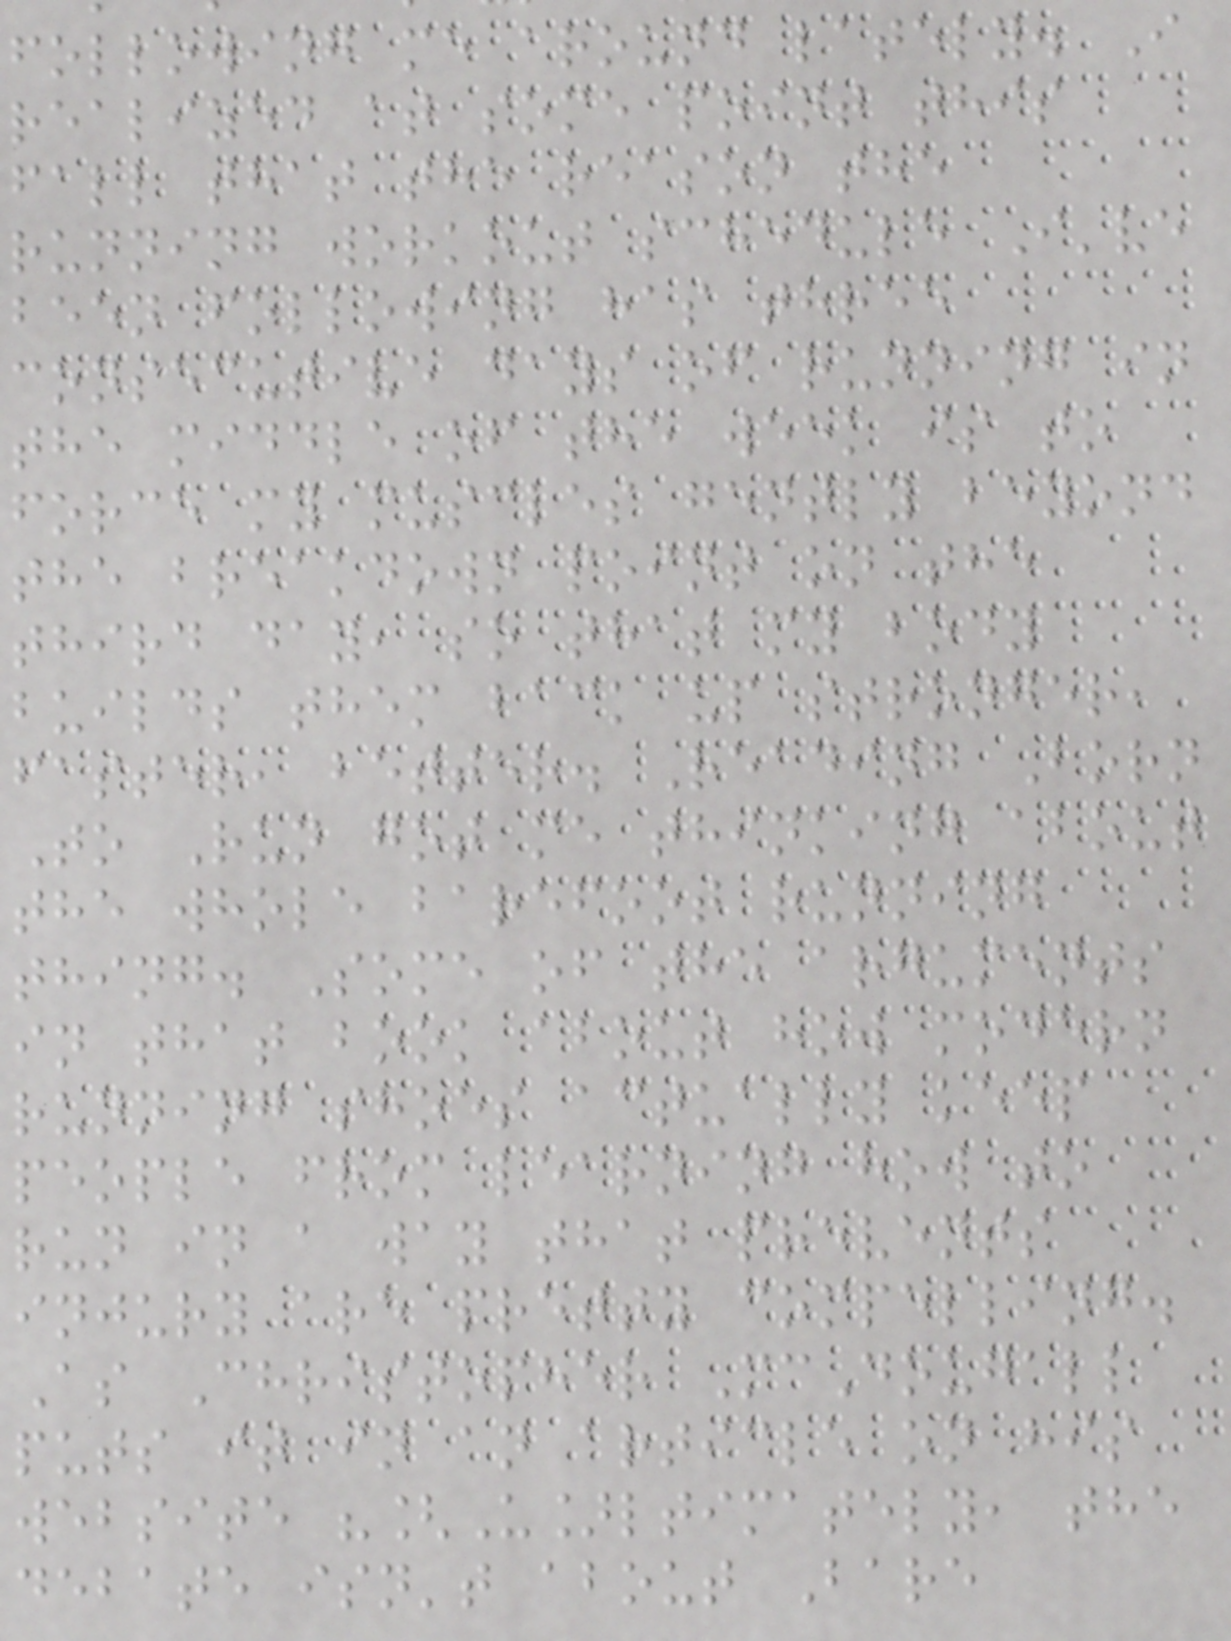following me around lately. I
realized at some point this
fall that the reason the
running workout schedule I've
been following has three
consecutive days of running in
the middle of the week is to
force my muscles gently beyond
the breakdown point on the
third day, so that my body
builds them back up stronger,
faster, better. Reading Born
To Run got me thinking about
the whole barefoot running
thing. Some of the arguments
in that book about how modern
running shoes actually keep
people from learning how to
run in a way that prevents
injury are pretty compelling.
As Christopher McDougall
puts it in an article on his
website "[U]ltimately, the
debate isn't about Bare
